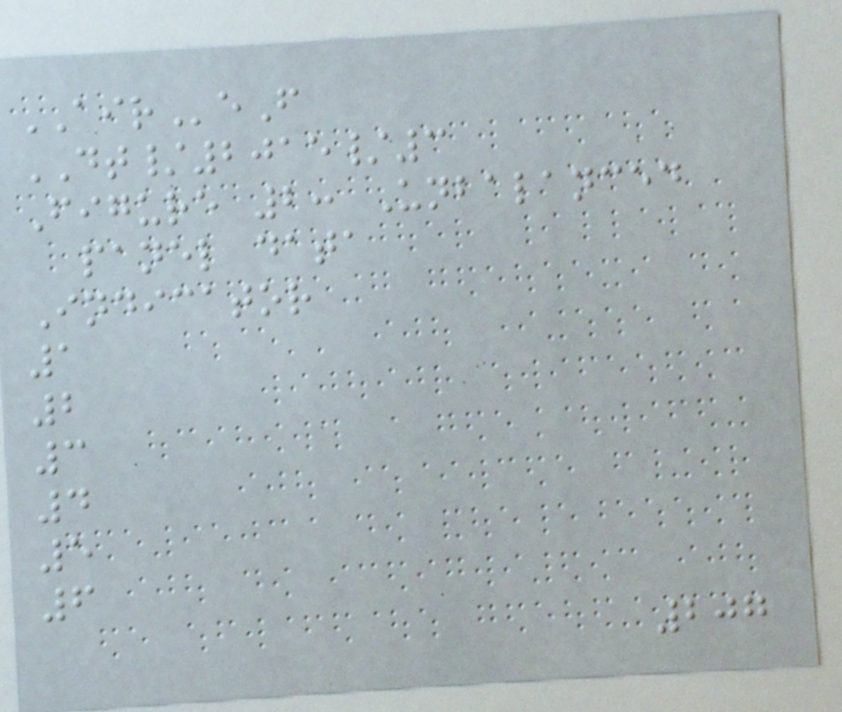AIReF
DT/2015/3
Figure 2: Unbalanced
panel data
Indicator
1
2
3
4
5
6
207
